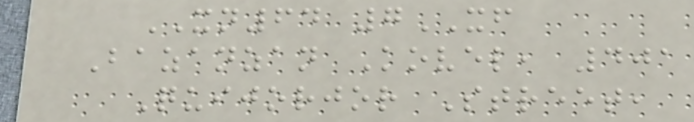XN64 7XF
Bazanzan Kovel, 401
Quijorjor Street,
